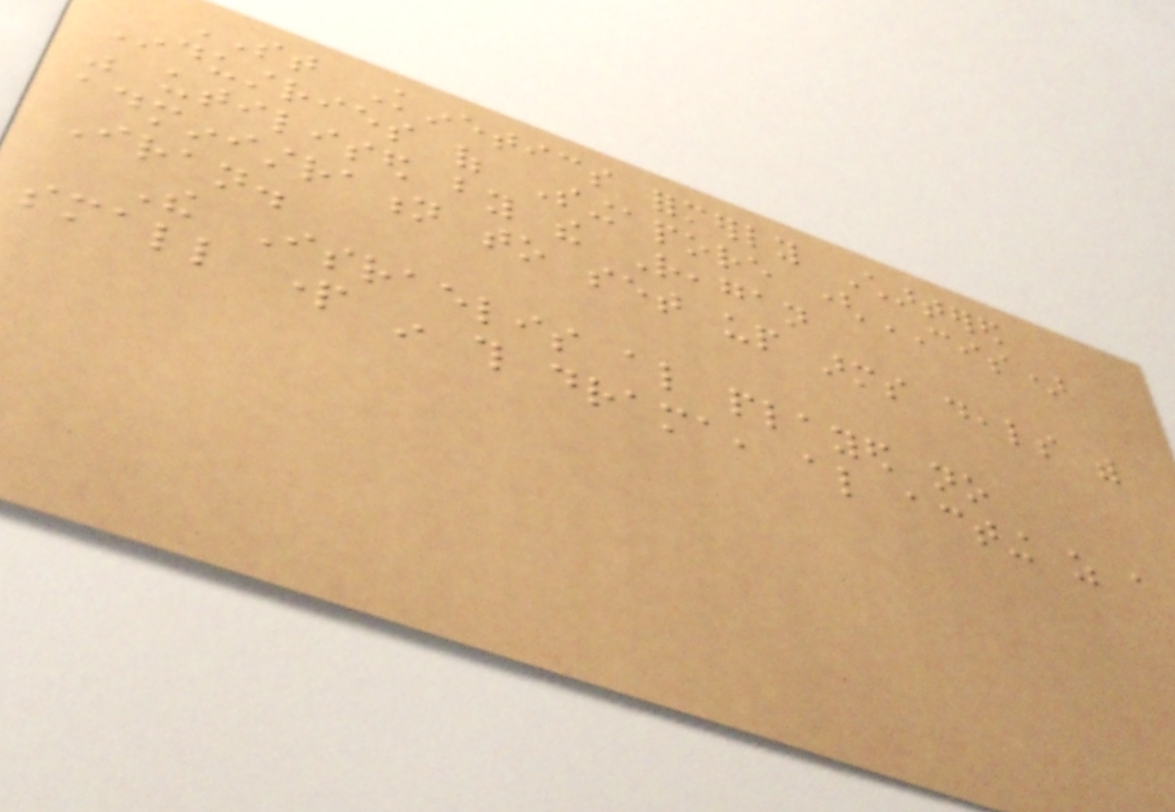ST Kinetics formerly Chartered
Industries of Singapore (CIS)
was utilised by the Reagan
administration to set up arms deals with
Iran.
The Israelis also played no
small part in this drama, also acting as a
